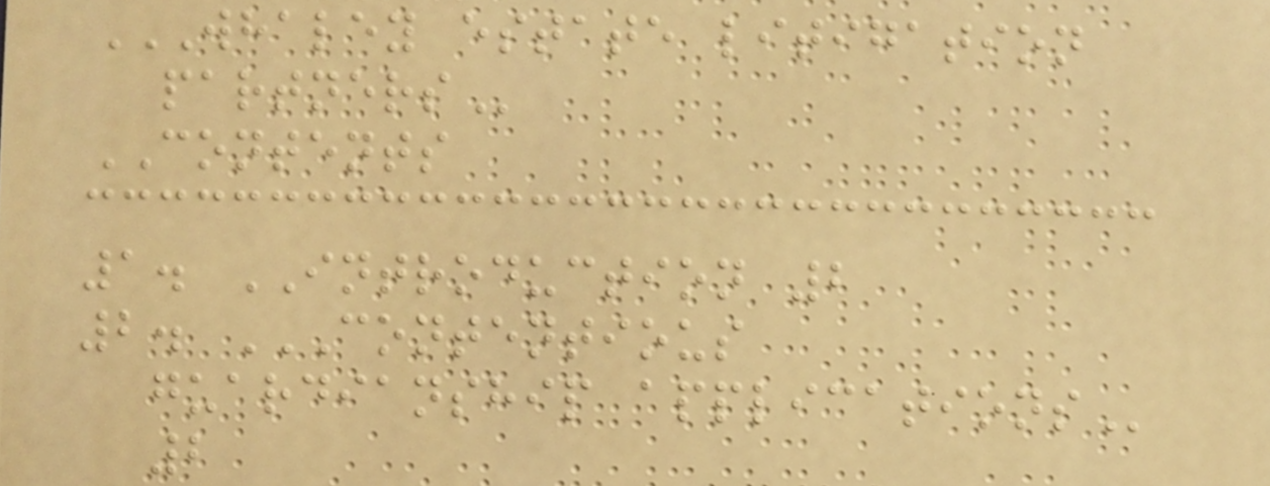WHALEY ESTATE LITIGATION
PARTNERS
CONTENTS
1. INTRODUCTION 2
2. CONTENTIOUS
GUARDIANSHIP APPLICATIONS
2
